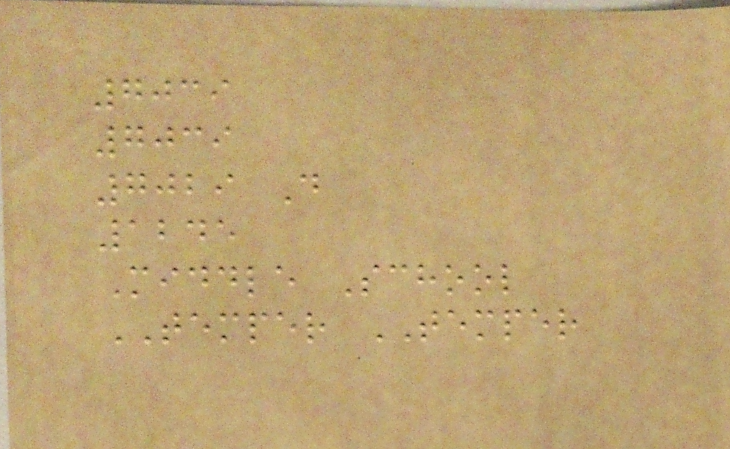7039
7039
7029 D
1245
Middle School
TEMPER TEMPER
